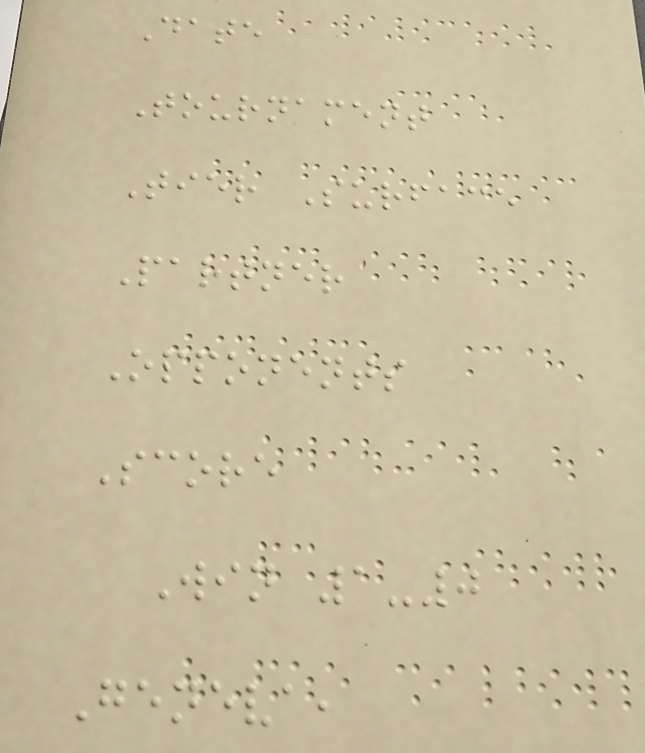Date
Tournament
Tier Surface
Partner
Opponents
Score
Win 1-0
Geneva,
